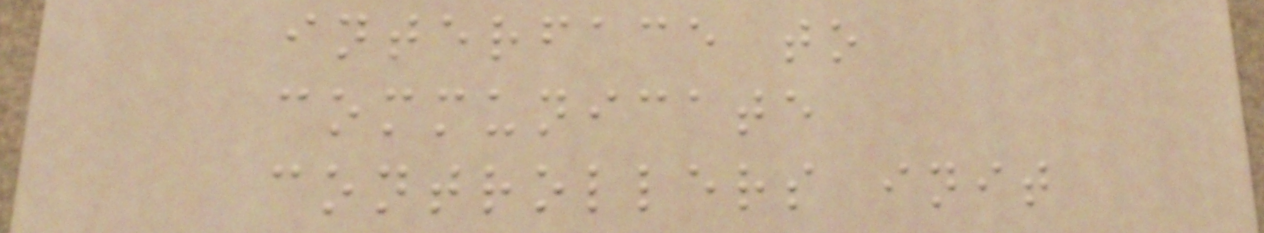interface to
communicate
controllers init
